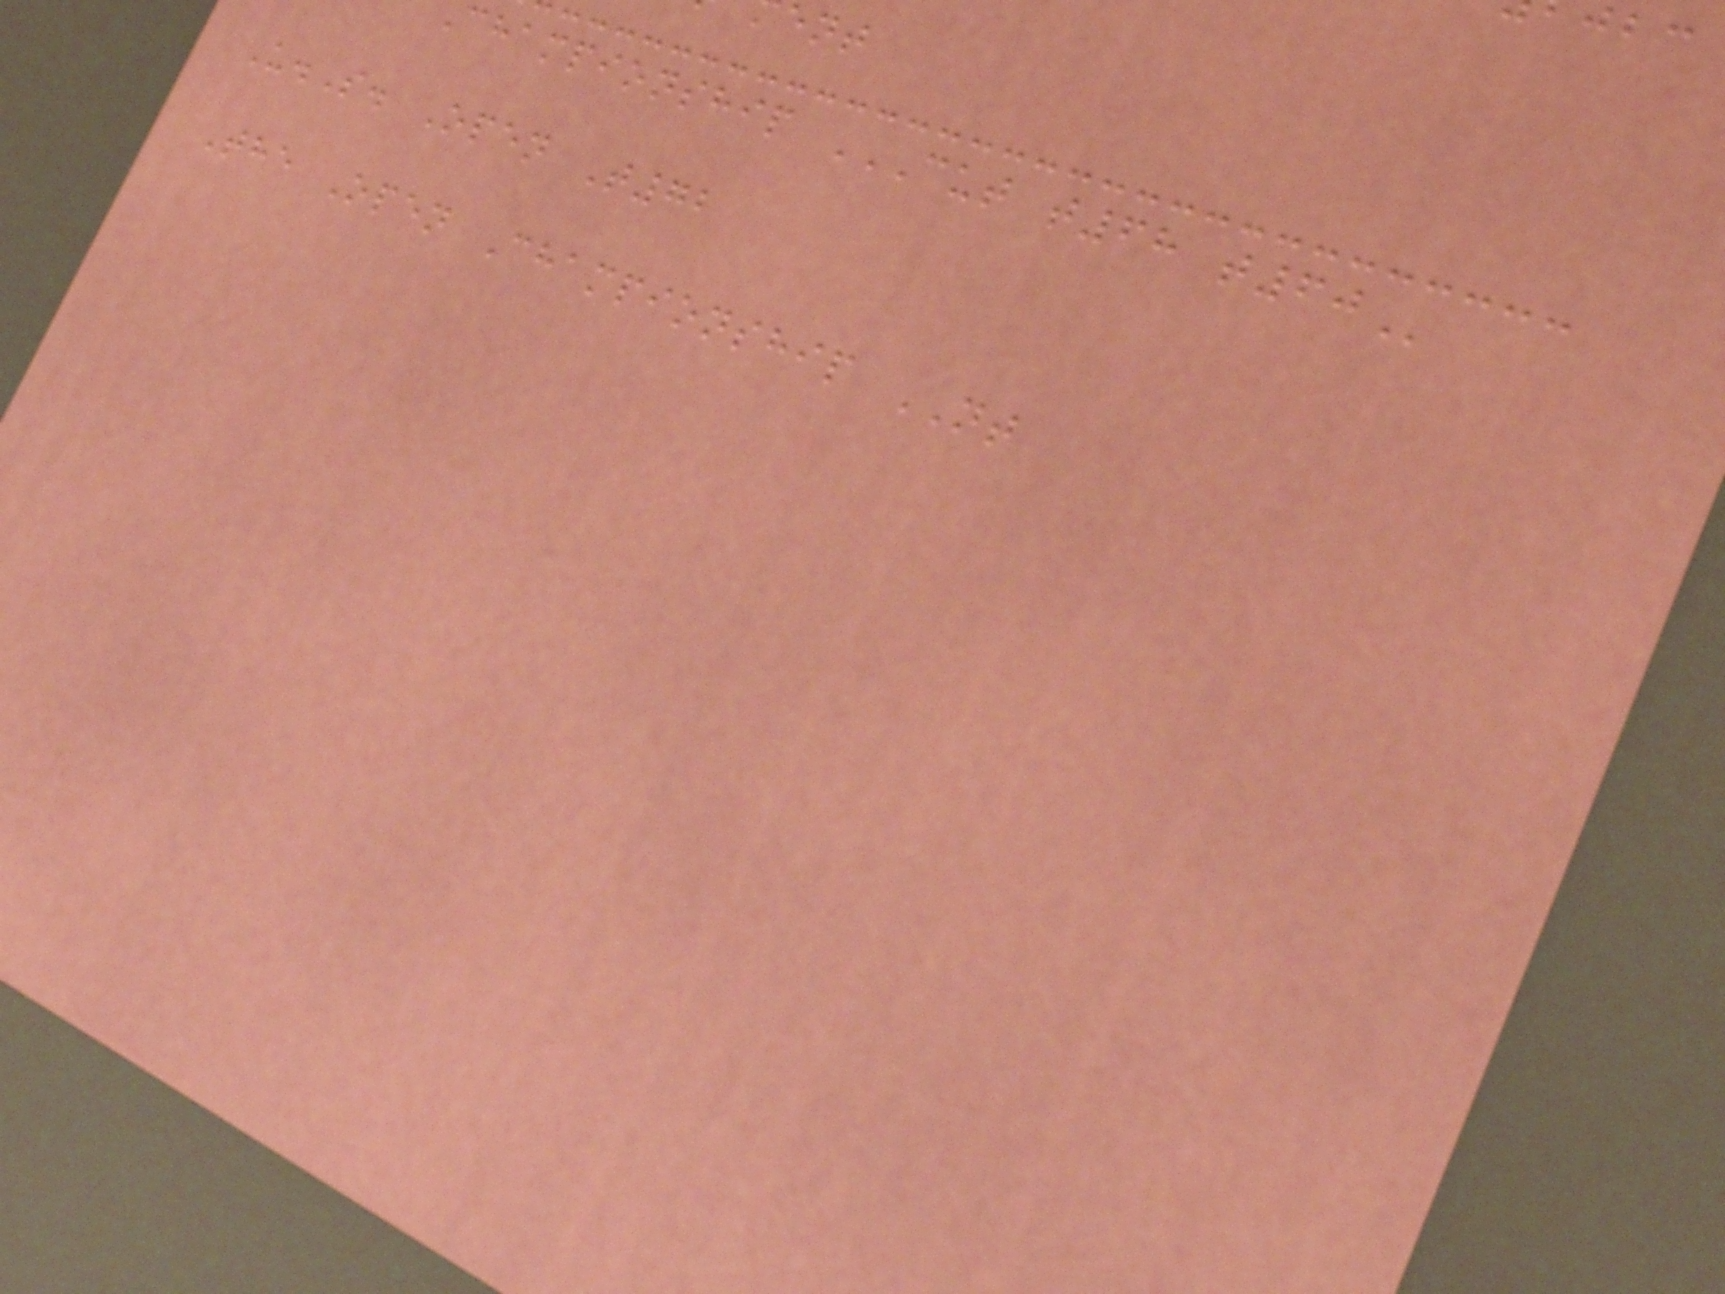championship CUT T68 T60
U.S. Open T72
The Open Championship NT
